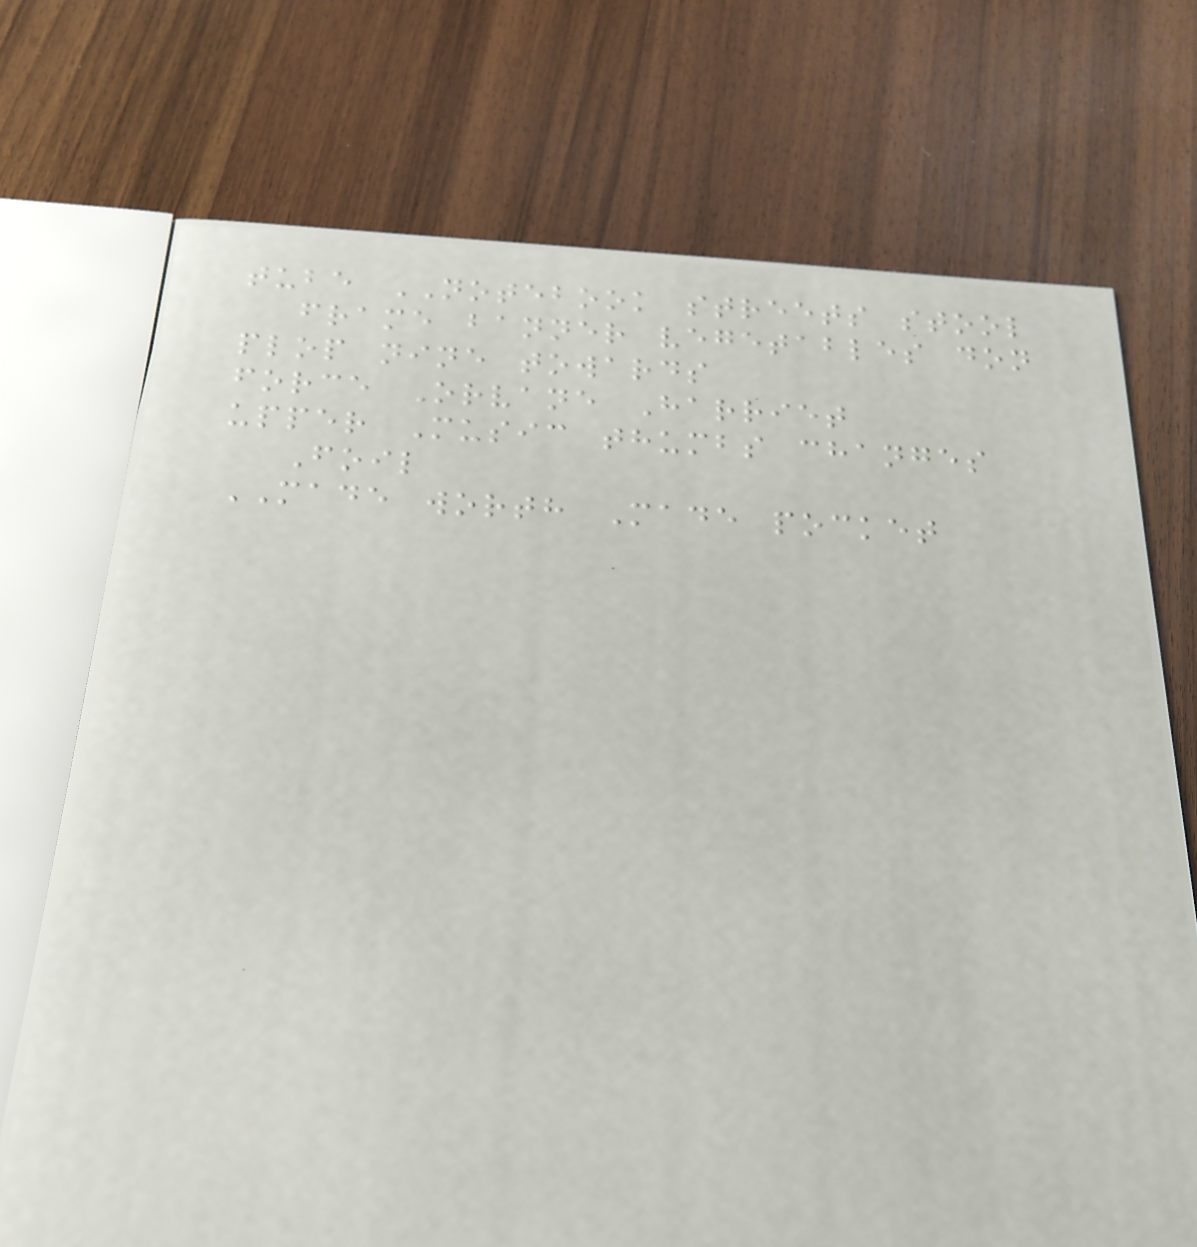tube NOTEBOOK streets stool
frame banner vegetables don
plop nine towards
force Orvane Harriet
upper Music thumbs changes
Foil
MADE worth Made pocket
